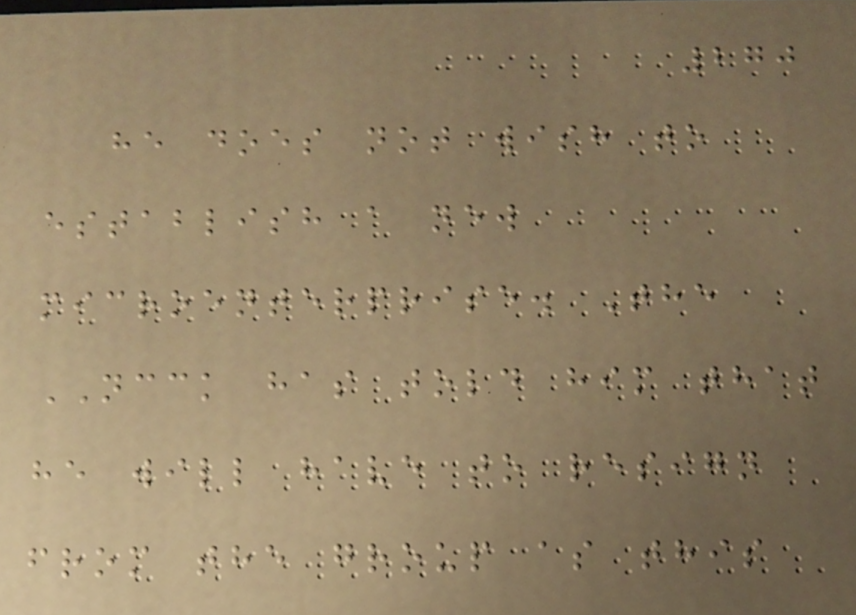270
he does not wish to
establish a new
microenterprise. The
NCCK has told him that
he will have to resign
from the group as this
